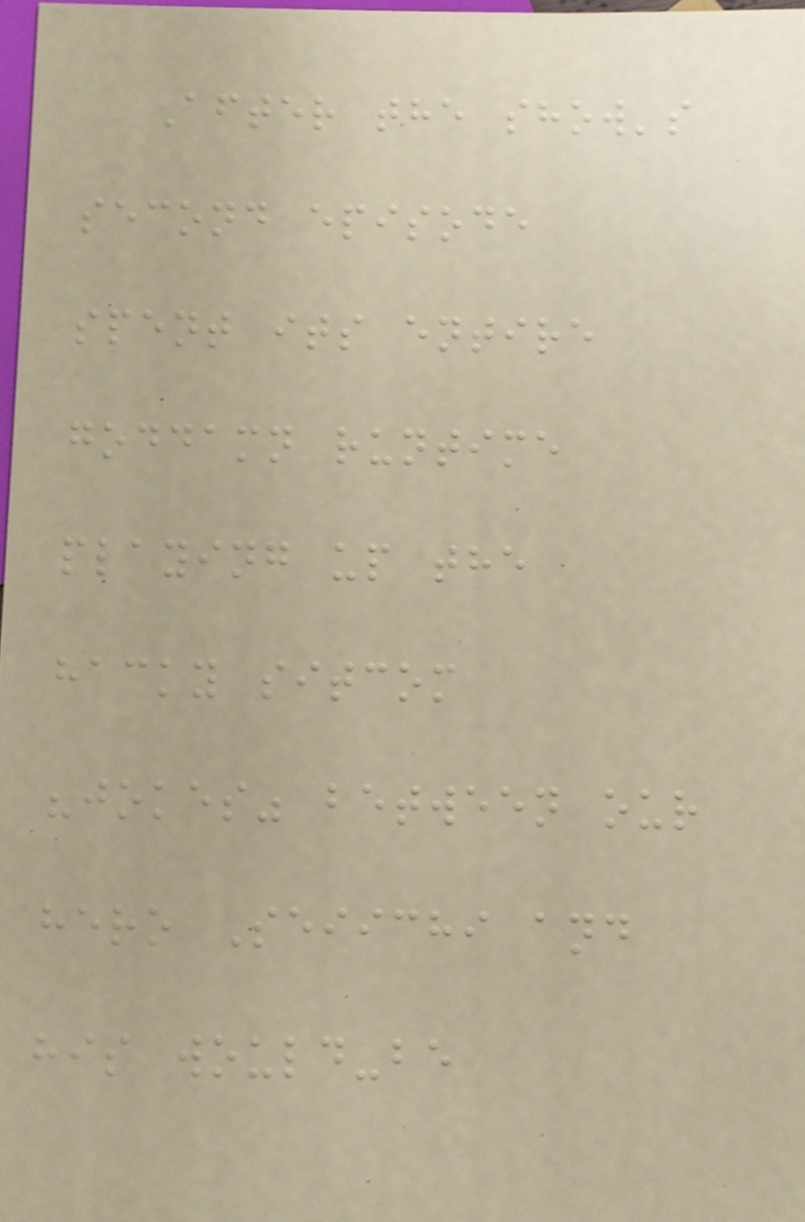After the show's
second episode
spent its entire
goddamn runtime
playing up the
hacky sitcom
"jokes" between our
hero Seiichi and
his would-be
